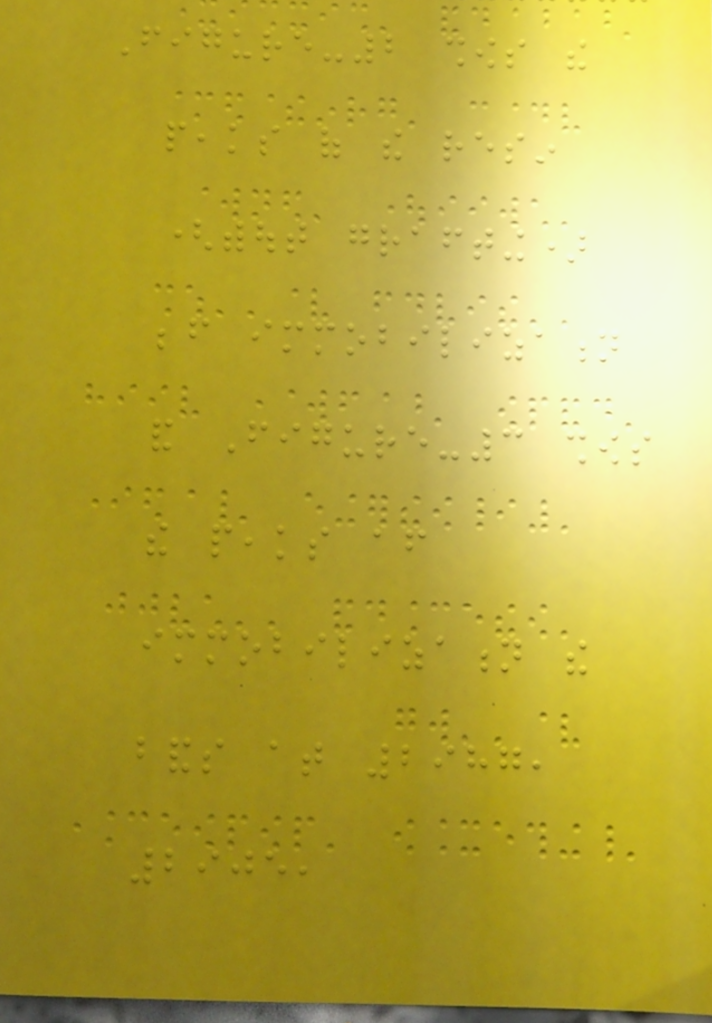Figure-2 shows the
peaks of the resin
(without grafting)
before immobilization
and Figure-3 shows
the peaks after
immobilization the
bands at 2987,
2905,
